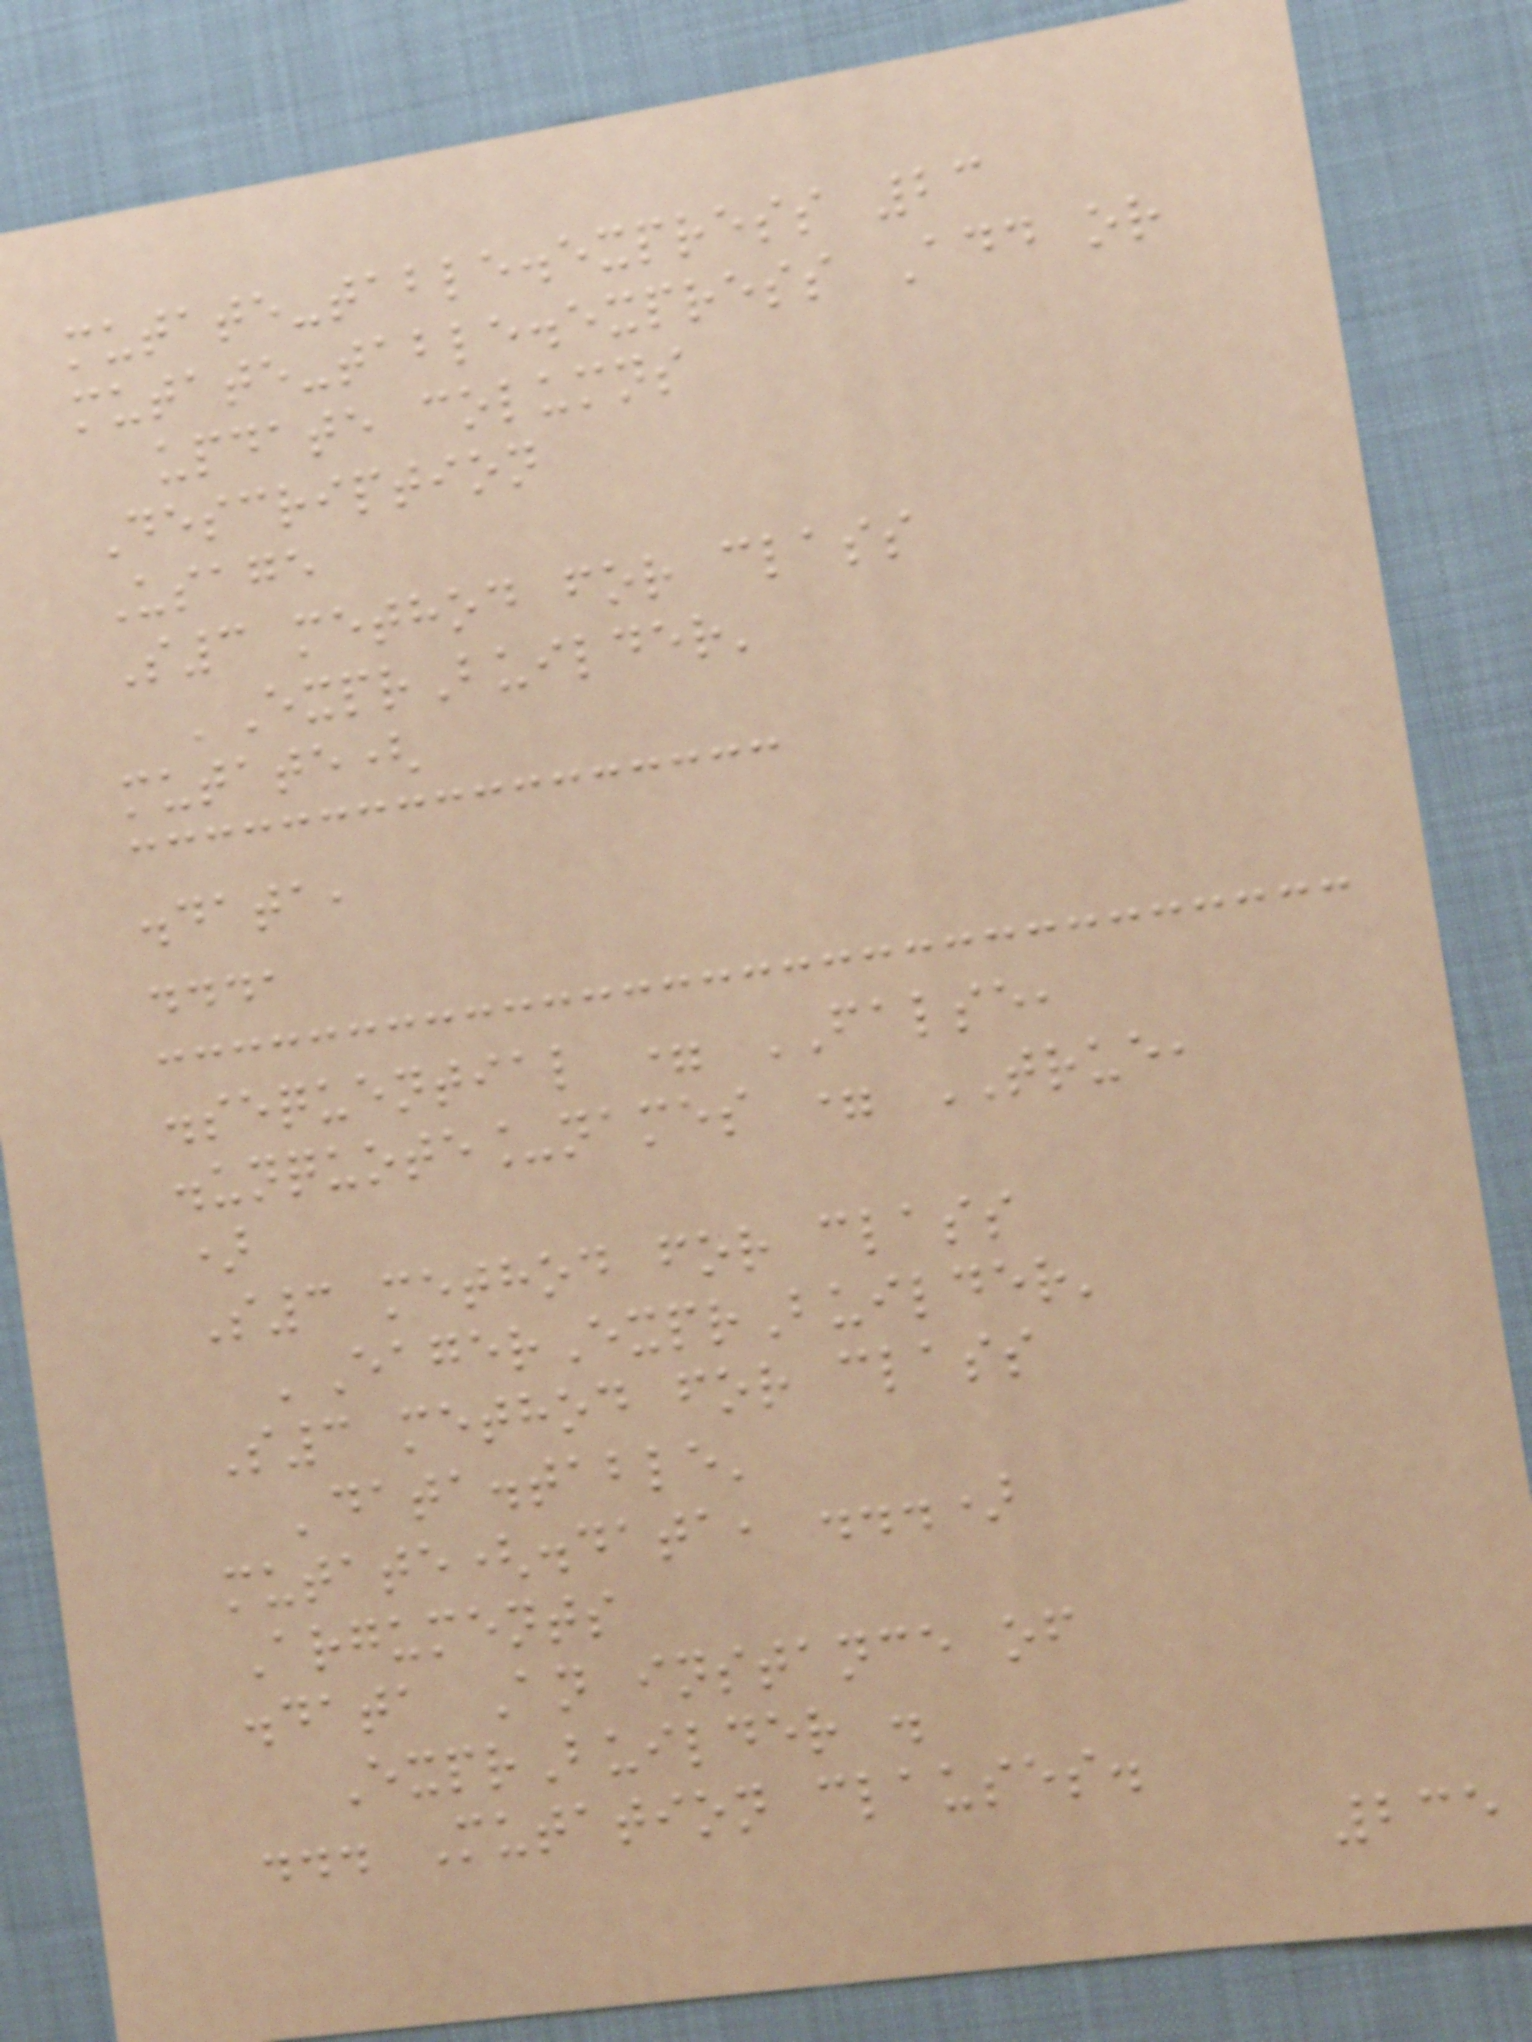mutate-table.express 23
mutate-table.express Add or
update columns
Description
Usage
S3 method for class
'ExprBuilder'
mutate(
.data,
...,
.sequential = FALSE,
.unquote_names = TRUE,
)
S3 method for class
'EagerExprBuilder'
S3 method for class
'data.table'
mutate(.data, ...)
Arguments
.data An instance of
ExprBuilder .
... Mutation clauses.
235
